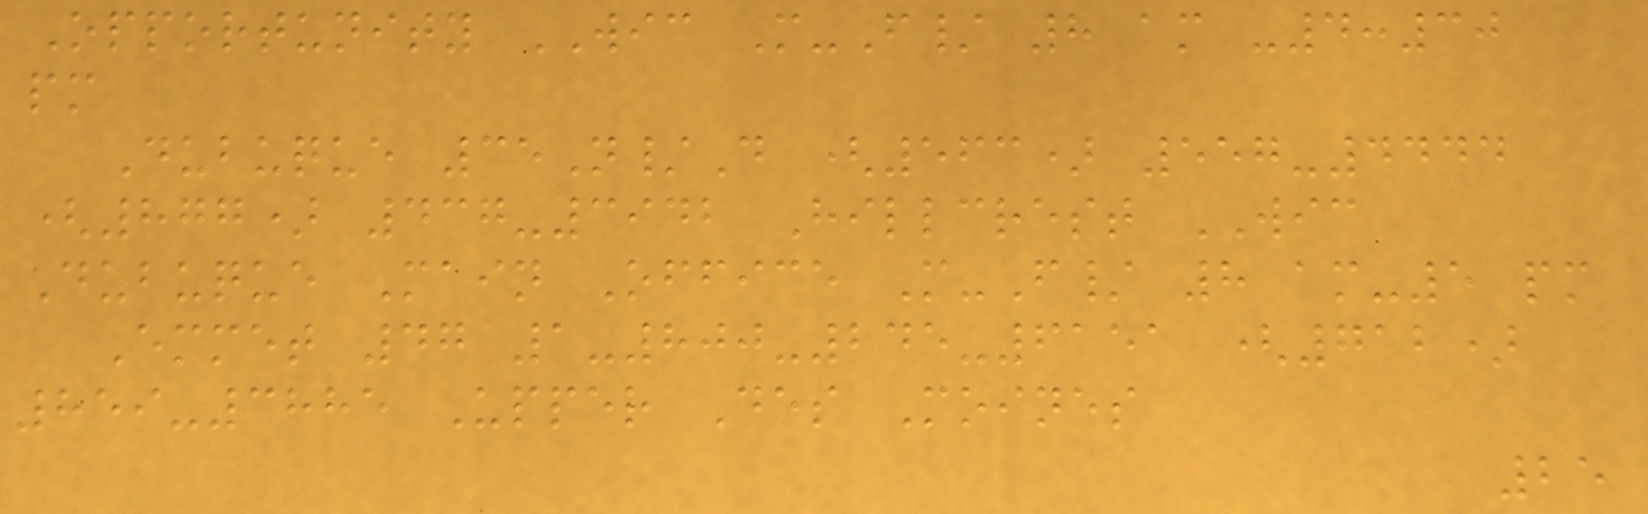Opportunity WIC M-F/ 8 am -4:30
pm
Dubuque 35N/D (563) 557-4444
(877) 437-3942 Hillcrest WIC
Dubuque Main Office M-F/ 8 am-5 pm
Emmet 47 1-800-245-6151 (712)
859-3885 Upper Des Moines
25
